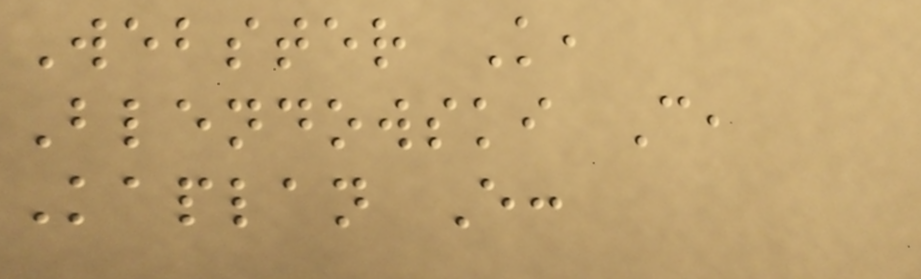Webster K,
Blendowski C,
Kaplan E:
